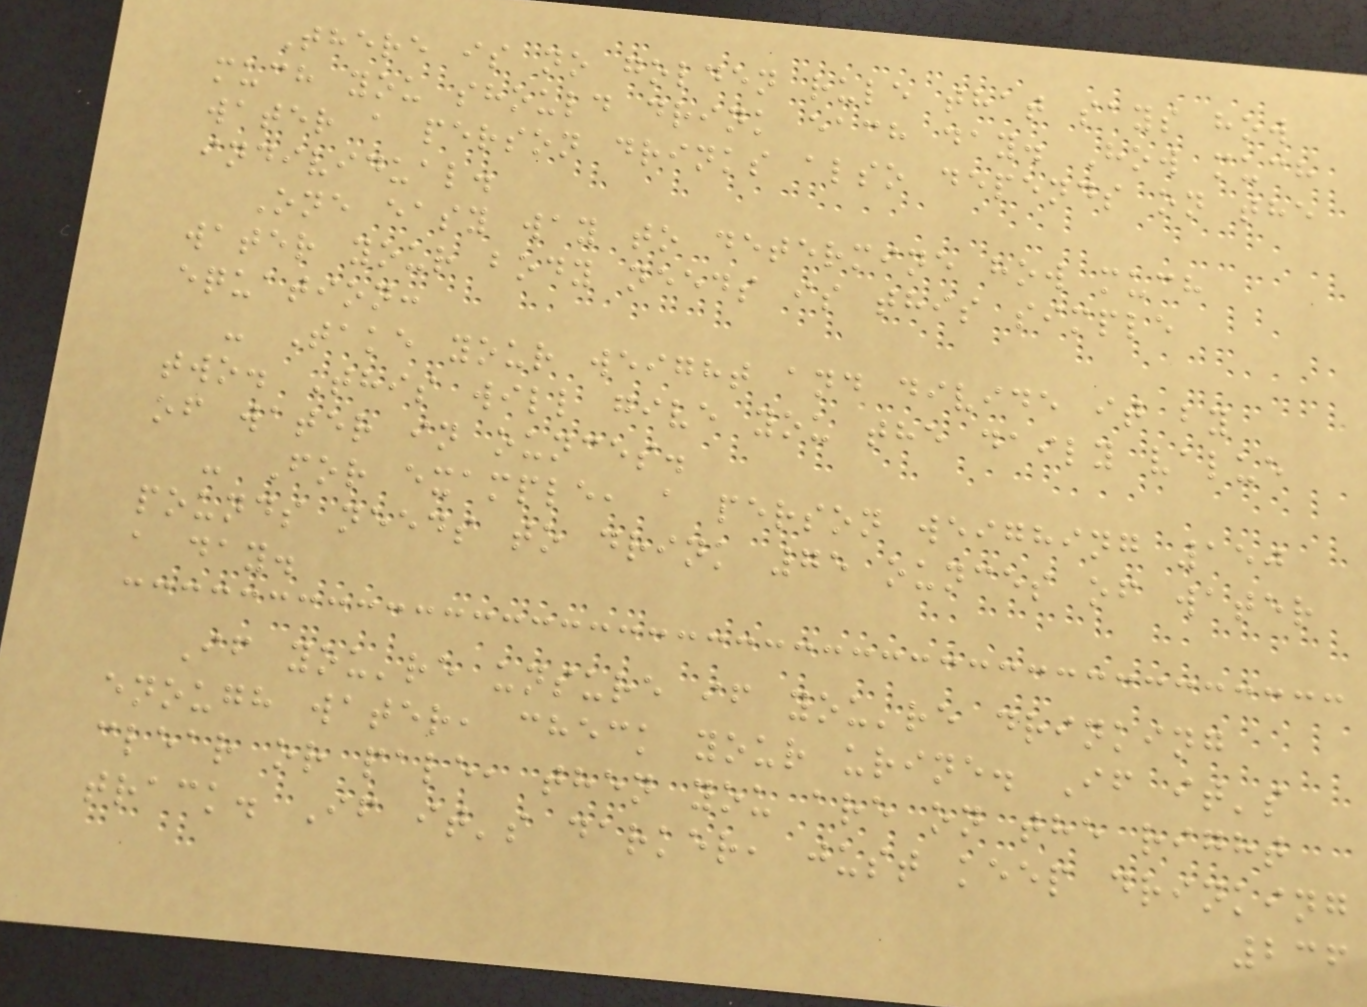There is no golden rule that says how
much you should drink each day. How much
water a person drinks also depends on the
individual.
One easy way to determine how much
water your body needs is this simple
equation:
- Take your weight and divide it by
two. This will give you the daily value
of water in ounces.
- For example, a person weighing 150
pounds needs to drink 75 ounces of water
a day.
If you're unsure if you're drinking
enough water, check your urine. If it's
clear or pale, then you are on the right
track. If it's darker, just keep drinking
236
